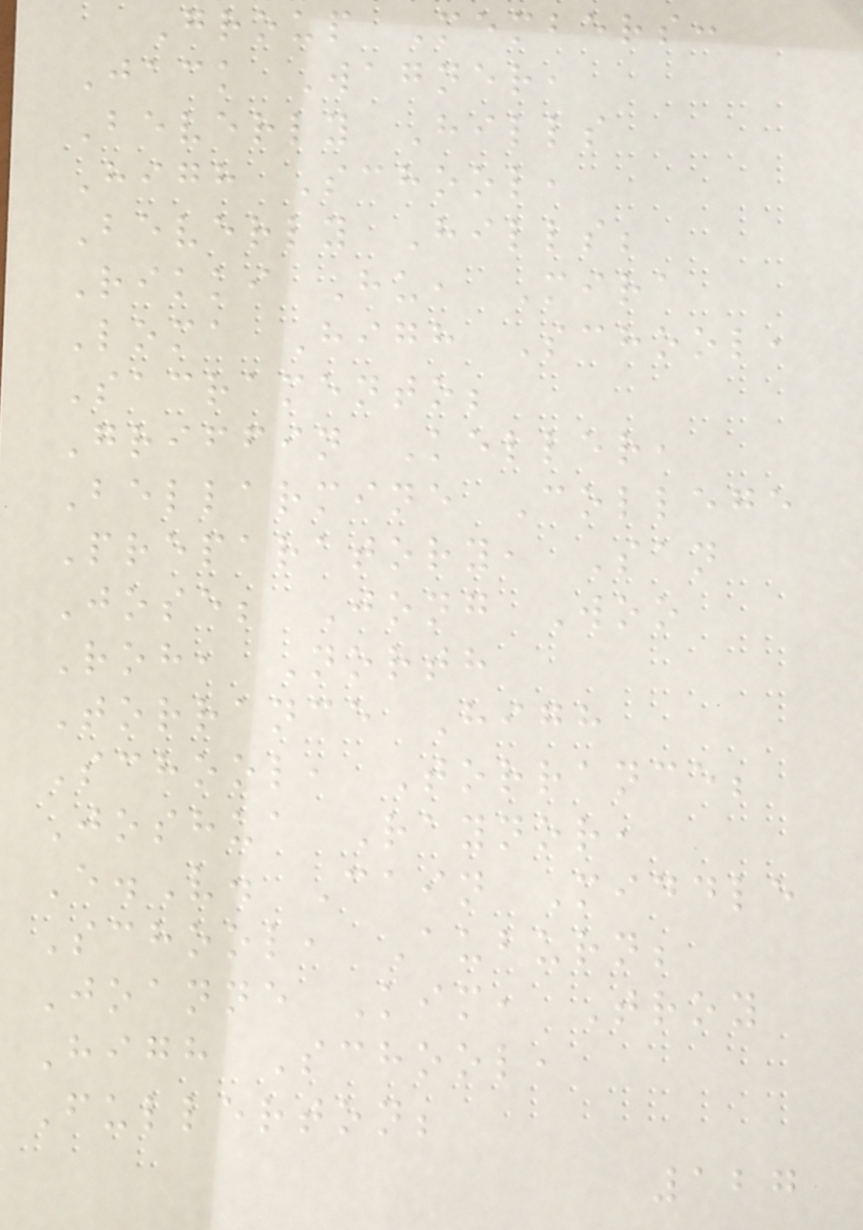Group Members:
Jack Wagner,
Beverly Hills
High School,
Beverly Hills;
Rikki Hu, Mira
Loma High School,
Sacramento;
Griffin Keller,
Bellarmine College
Preparatory, San
Jose; Jong Woo
Roh, North
Torrance High
School, Torrance;
Joshua Raynor,
E.V. Cain Middle
School, Auburn;
Joanne Kim, Troy
High School,
Fullerton;
127
